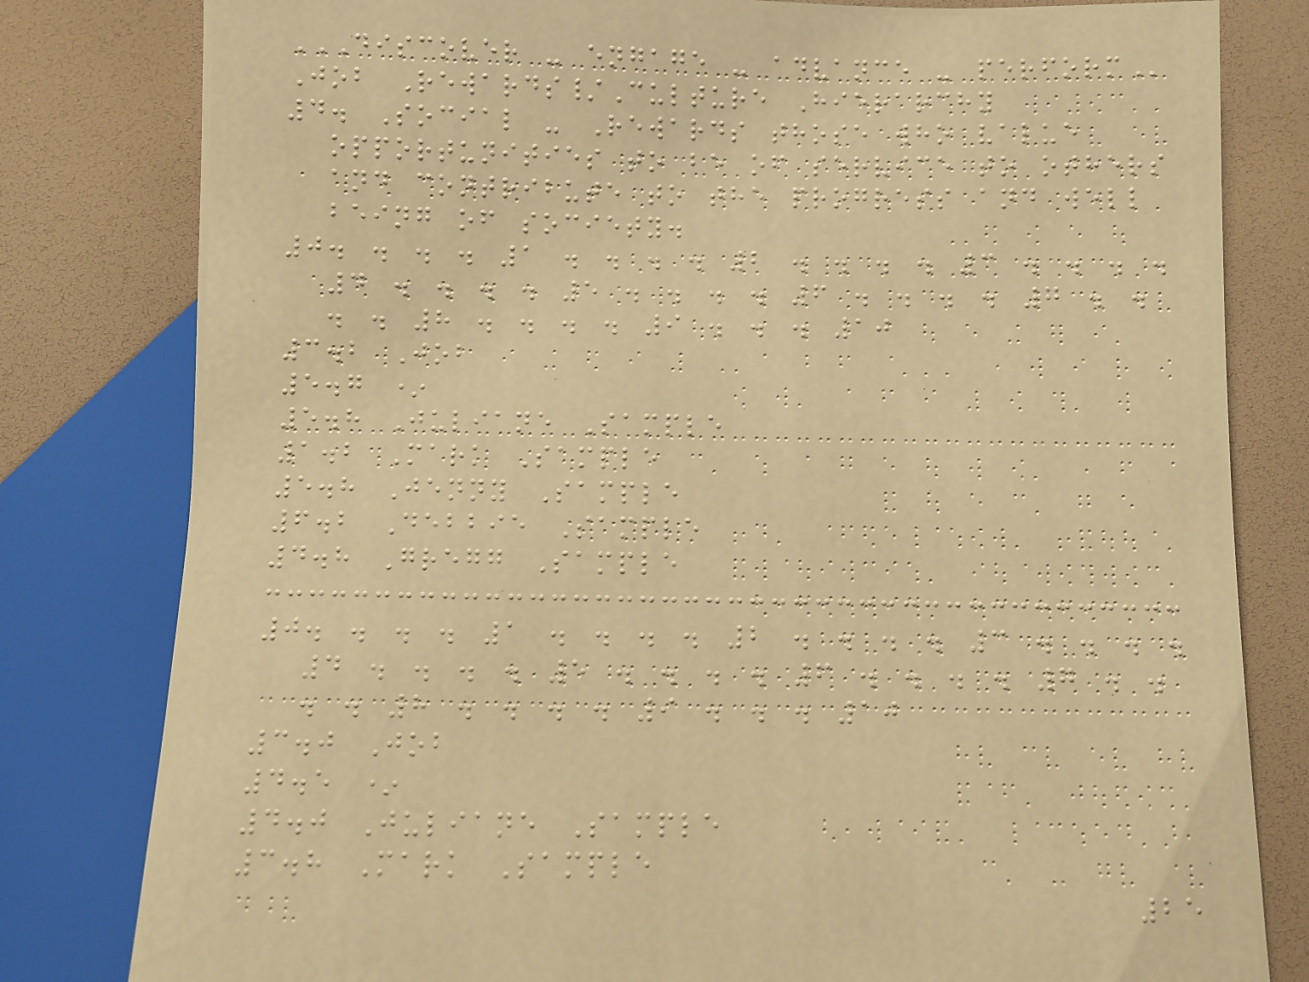DISCOVER - ENGAGE - ADVANCE - PERFORM
Job Rewards/Culture Hierarchy
4. Social - Rewards those who value
opportunities to be of service to others
and contribute to the progress and well
being of society.
0. . . . 1 . . . . 2 . . . . 3 . . . .
4 . . . . 5 . . . . 6 . . . . 7 . .
. . 8 . . . . 9 . . . 10
3.2 Job
5.7 *
5.8 Juliane Sample
1.2 Mark Sample
5.8 Jenny Sample
6.2 Debbie Sample
4.8 Gregg Sample
0. . . . 1 . . . . 2 . . . . 3 . . . .
4 . . . . 5 . . . . 6 . . . . 7 . .
. . 8 . . . . 9 . . . 10
3.0 Job
4.5 *
4.0 Juliane Sample
3.8 Mark Sample
25
